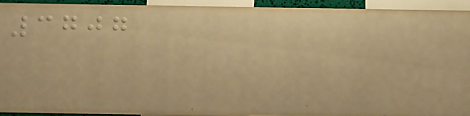3707
